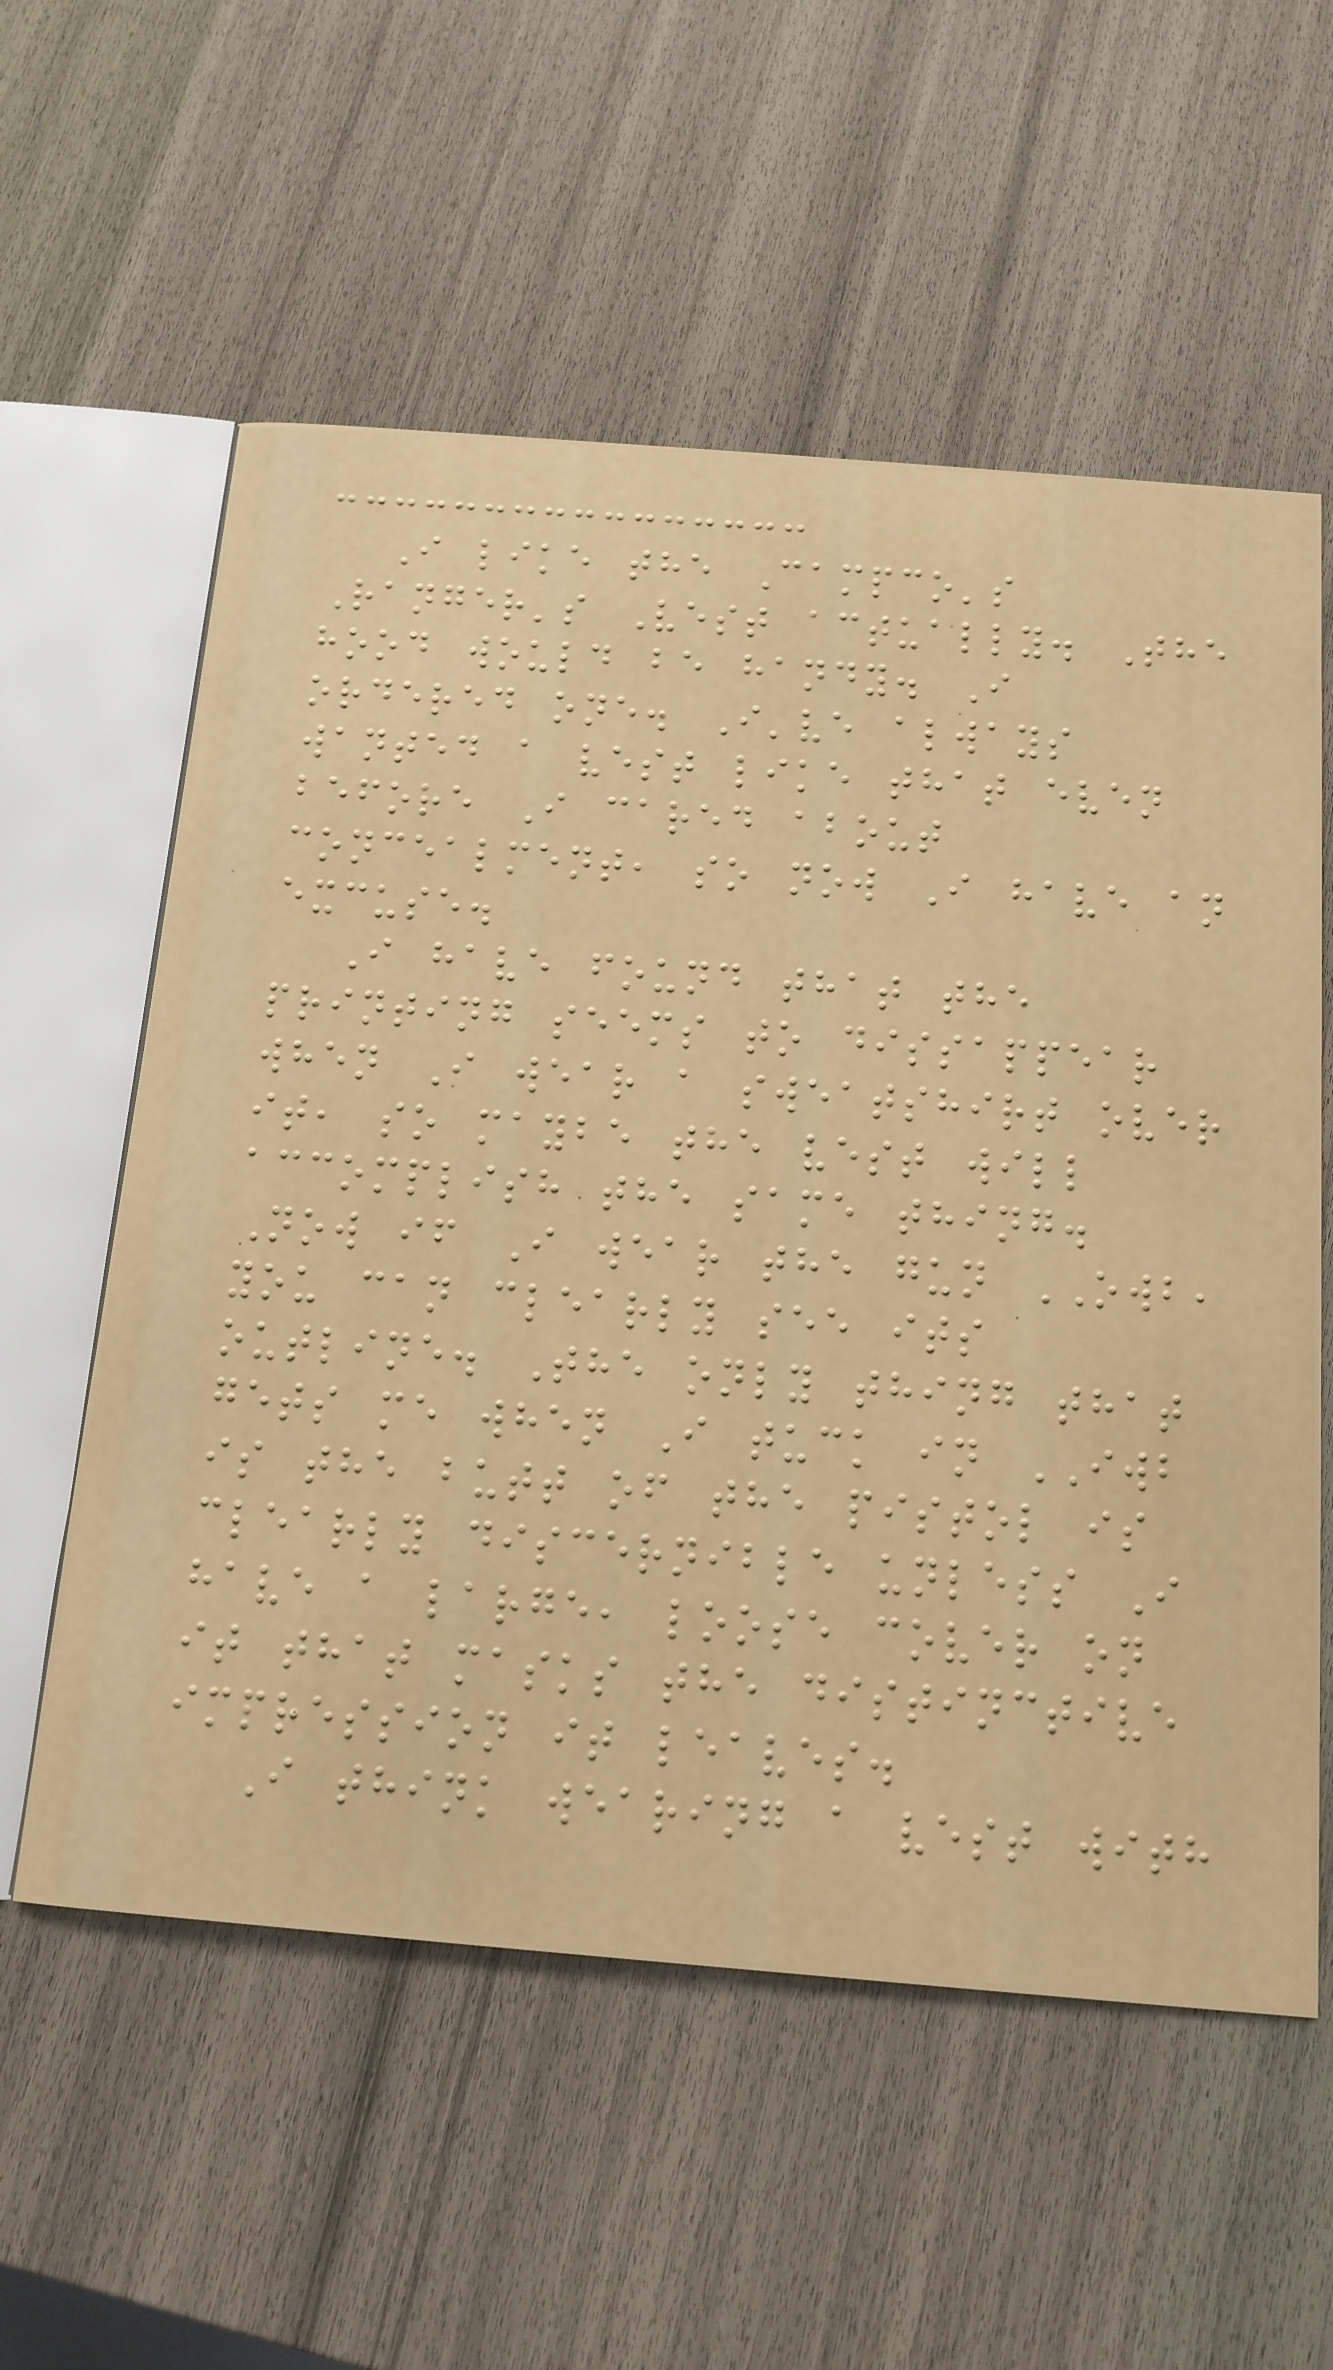I like the Campco's
Ranger's Vest actually. The
hood would be handy. I
ordered one. I've always
wanted a vest like that even
before I cared about
concealment, so now I have an
excuse.
I have found that the
printing seems to dissappear
when I wear a sweatshirt over
it, so maybe the vest will
accomplish the same thing.
Now if I wear the gun OWB,
you can clearly see its
outline. The only thing that
gets me when I tuck in IWB
is the butt of the pistol is
clearly discernible unless I
have a large, loose cover on
it that masks the distinctive
impression it leaves.
I think wearing a vest with
